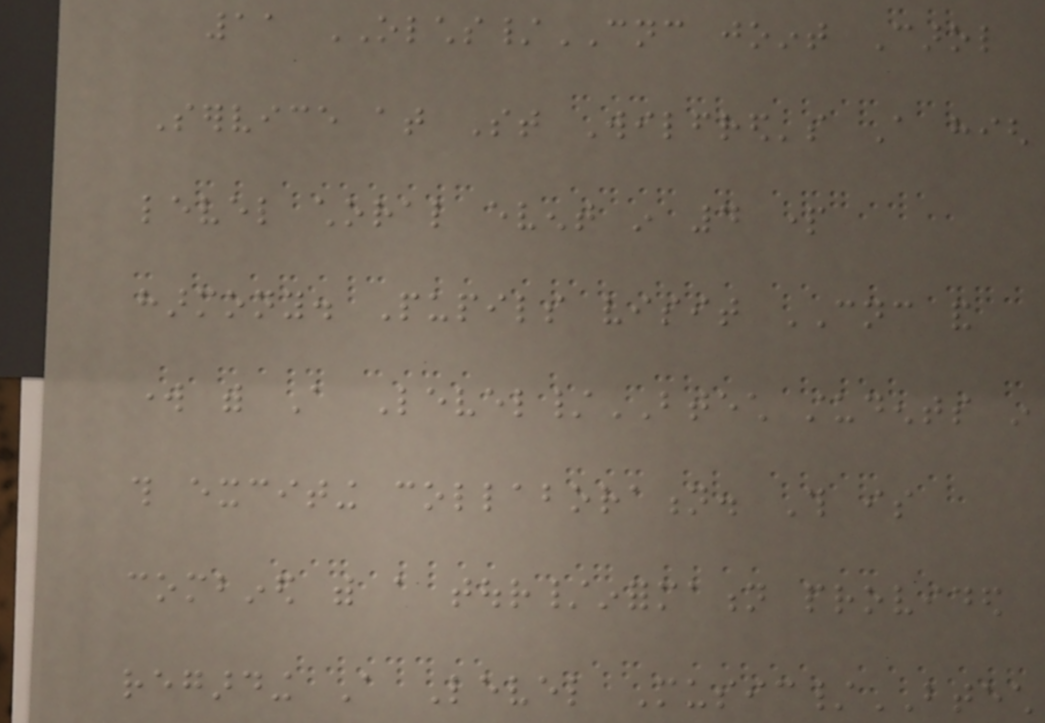11 OLCHS/CNC joint Carol
Service at St Wilfred's A high
level choral event in 4 part
harmony. Pupils visit CNC and
work with A Level/BTECH students in
this exciting collaboration. This is
combined with a tour/information provided
regarding A Level Music/BTECH
